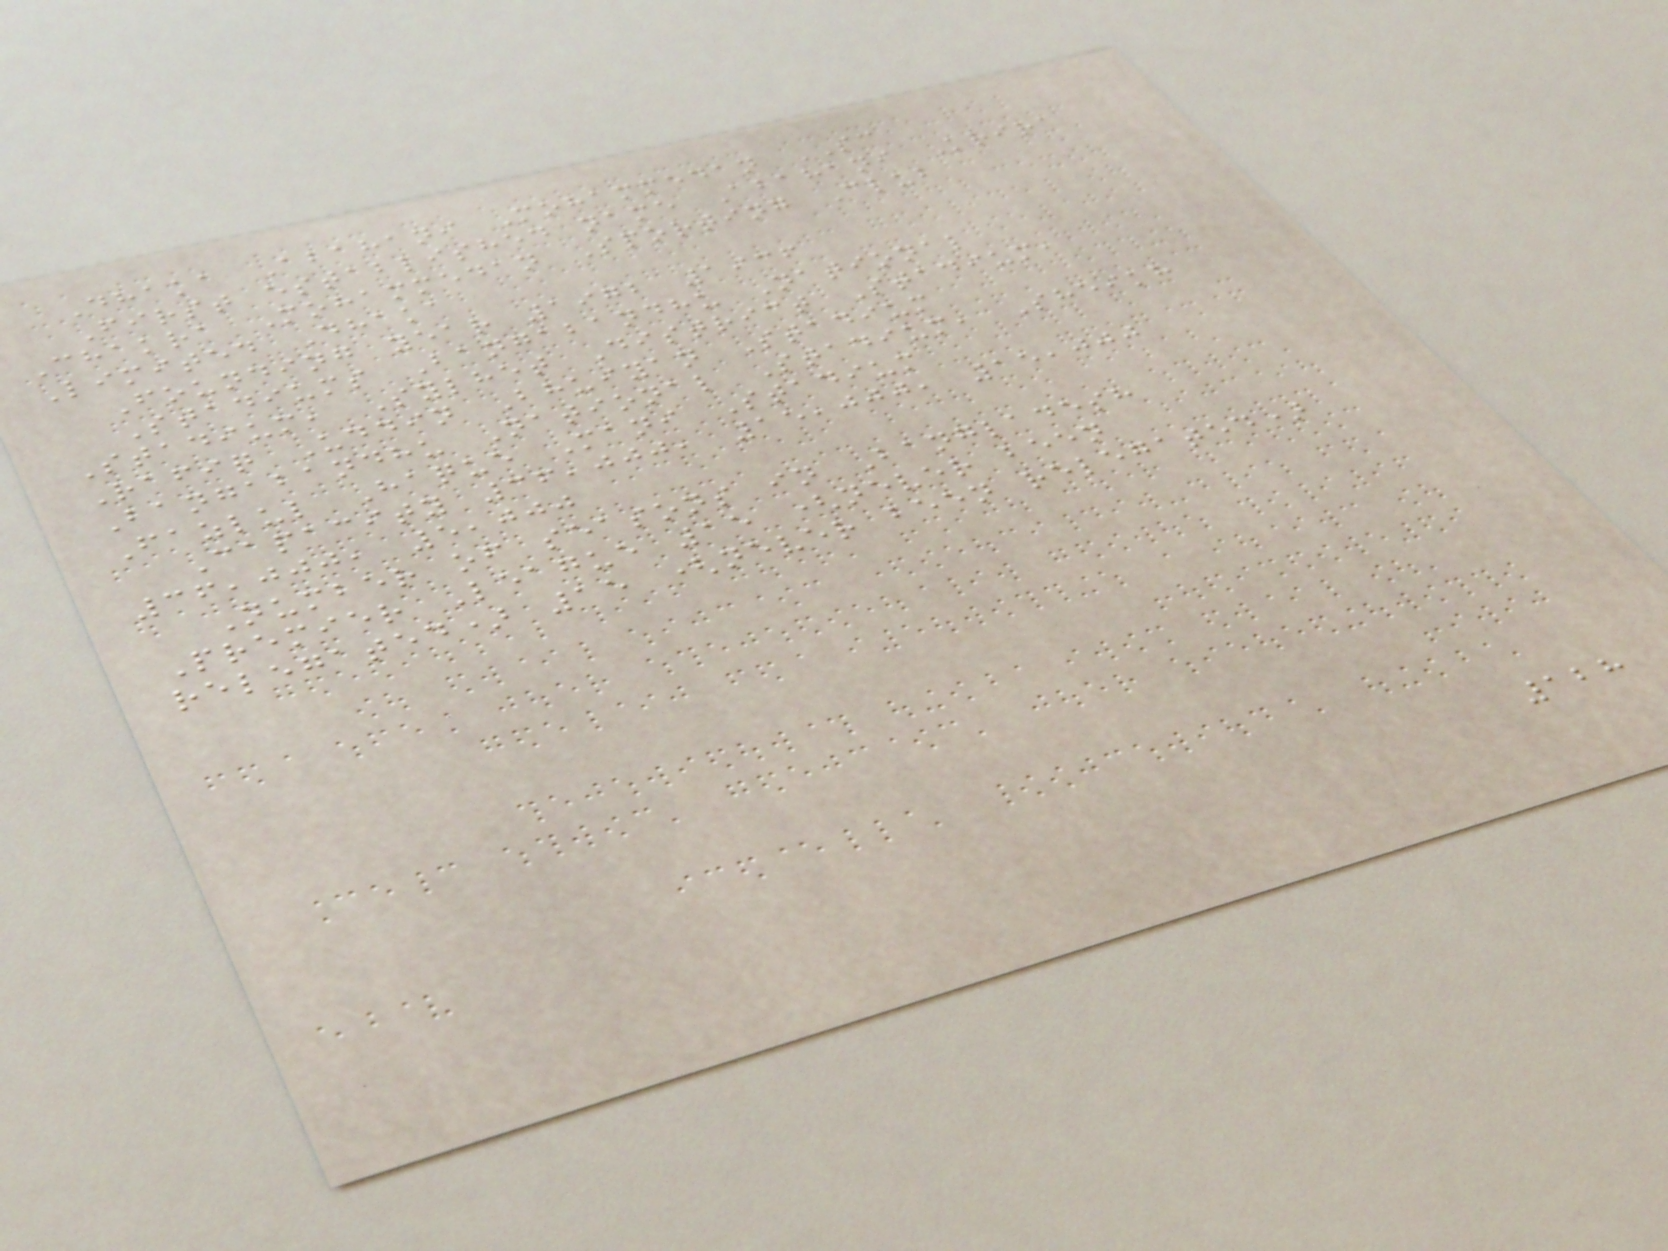Dhaka Abahani Mohammedan SC
First established name Abahani Krira
Chakra Mohammedan Sporting Club
Limited Dhaka
Founding year 1972 1936
Stadiums Bangabandhu National
Stadium, Sylhet District Stadium,
Rafiq Uddin Bhuiyan Stadium
Bangabandhu National Stadium, Sheikh
Fazlul Haque Mani Stadium
Capacity 36,000, 15,000, 15,000
36,000, 5,000
Number of seasons in Bangladesh
Premier League 15 (never been
relegated) 15 (never been relegated)
128
